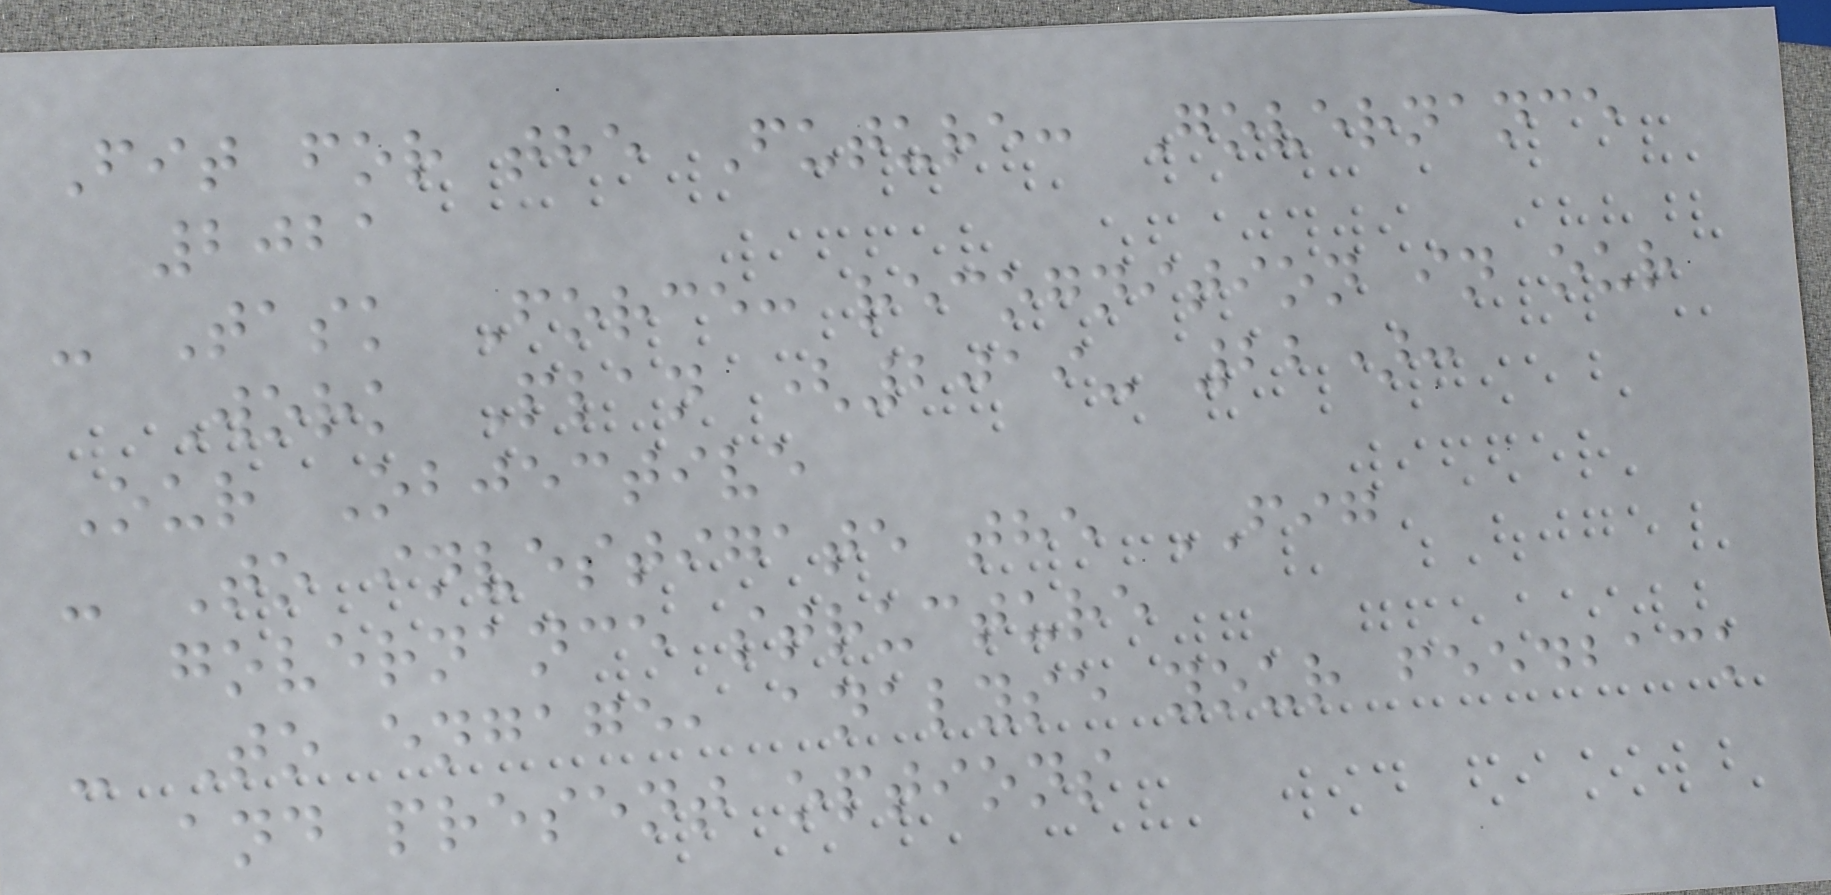Fit for the Future: Governance
2021
- Task Force: recognition in our
Work Plan (2019- 22):
Our Objective
- To investigate the FIG
governance structure
- To engage, analyse your feedback
and present options
